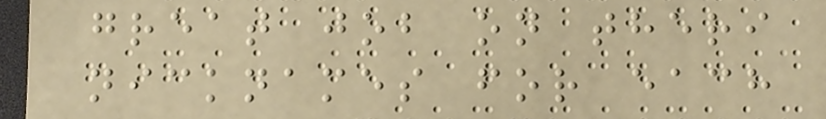great job on theri
nicknames for each
